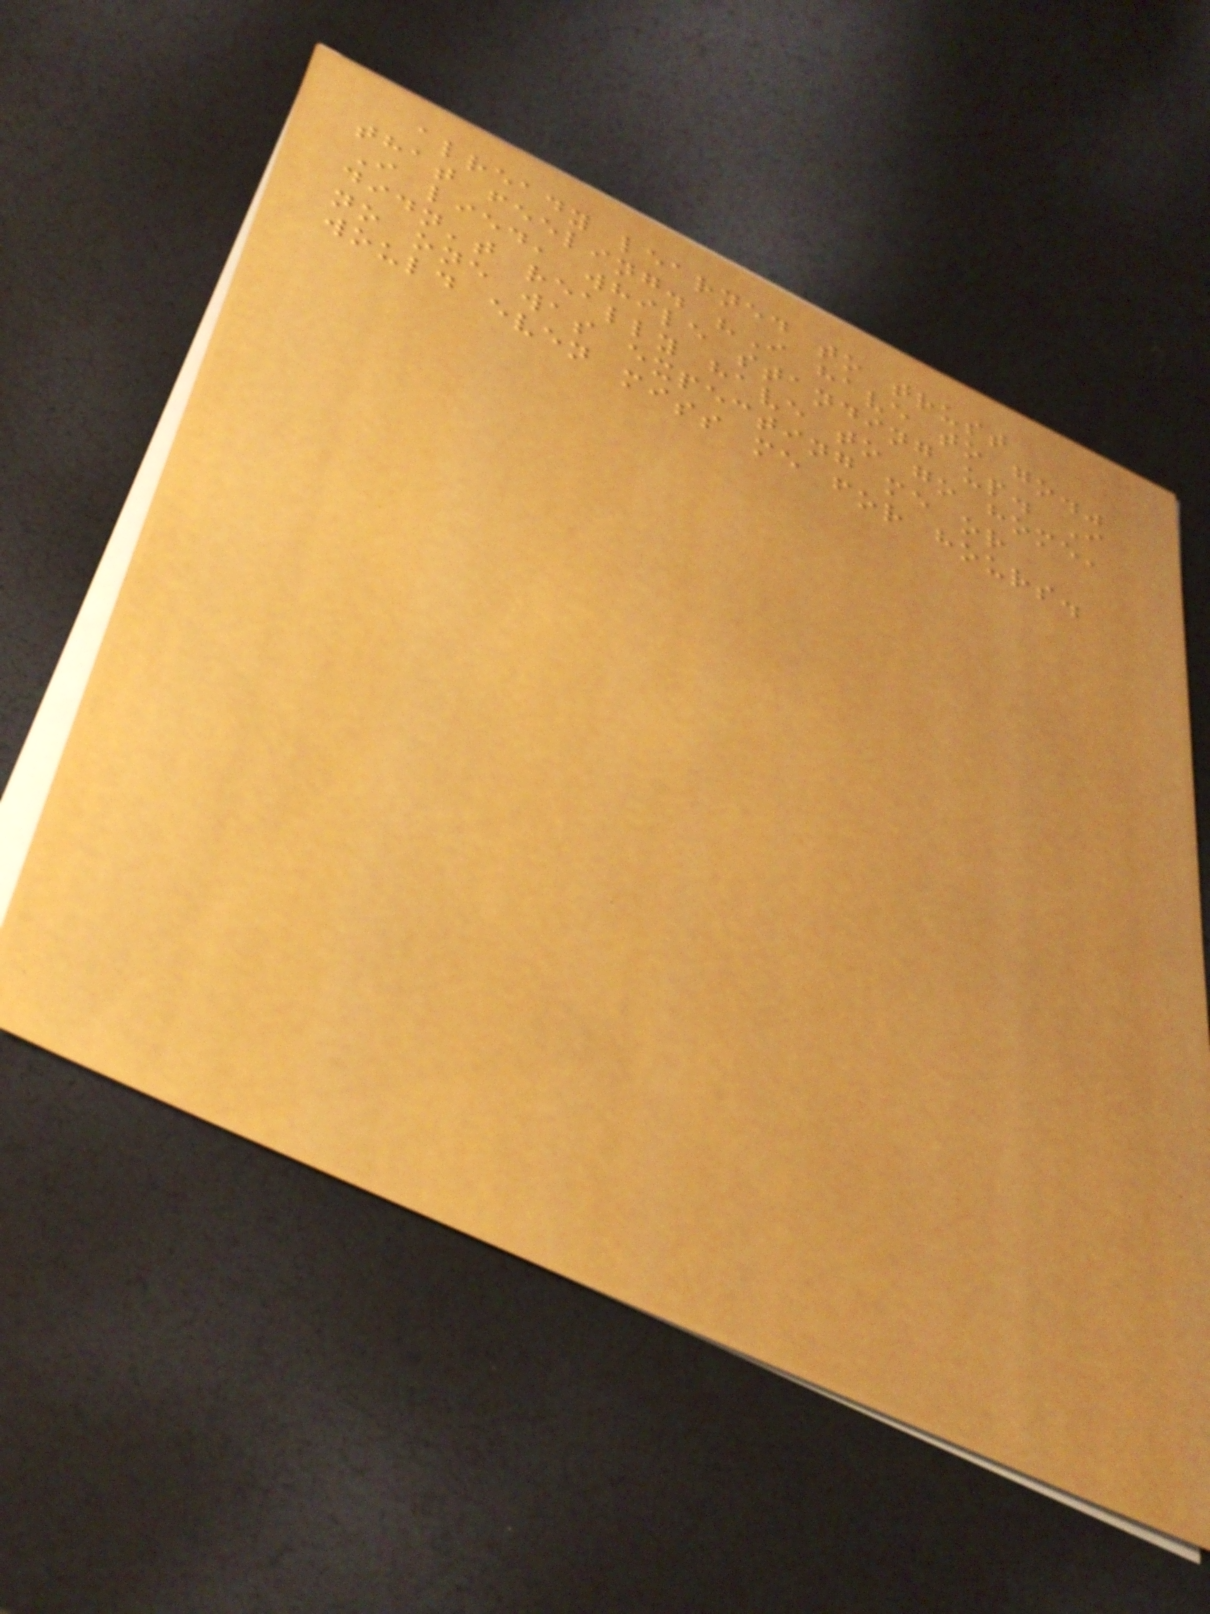already learned to trust
that feeling. "I have to go."
I lied, while standing up. I
didn't really have to go home,
no one was expecting me or
would even miss me for hours.
